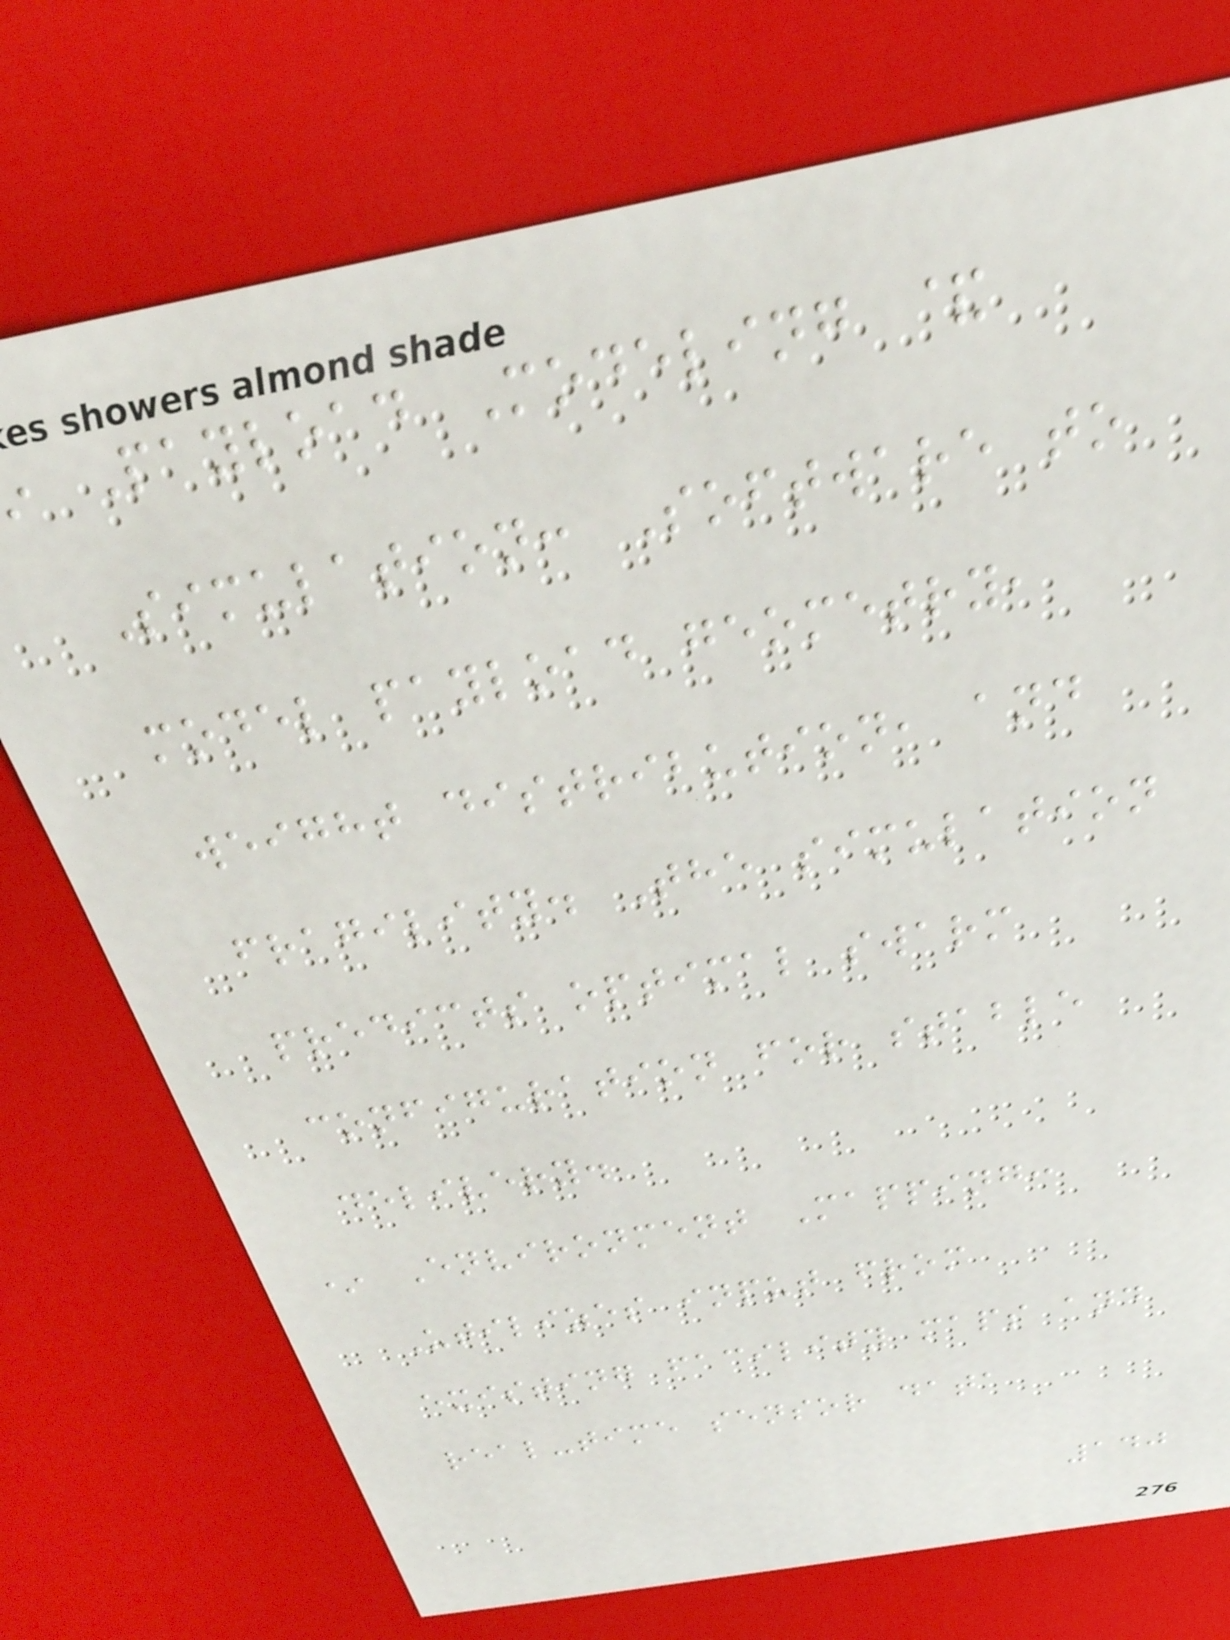Payload Modeling &
Simulation: Software to
model payload geometry,
weight distribution, and
fragility. The simulation
predicts optimal swarm
configuration for stable
delivery.
* Environment Mapping:
Utilizes input from
existing facility maps and
real-time sensor data
140
